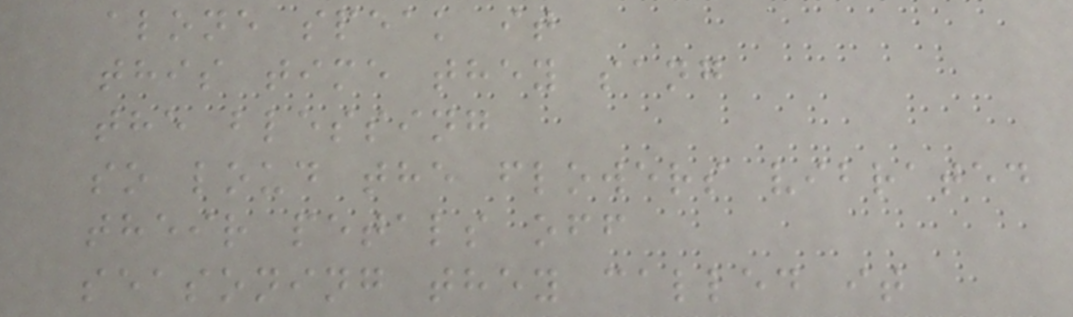alone speak it
this time they sang
the blessing
so loud the flowers vibrated
their petals off
seasoning they called it
